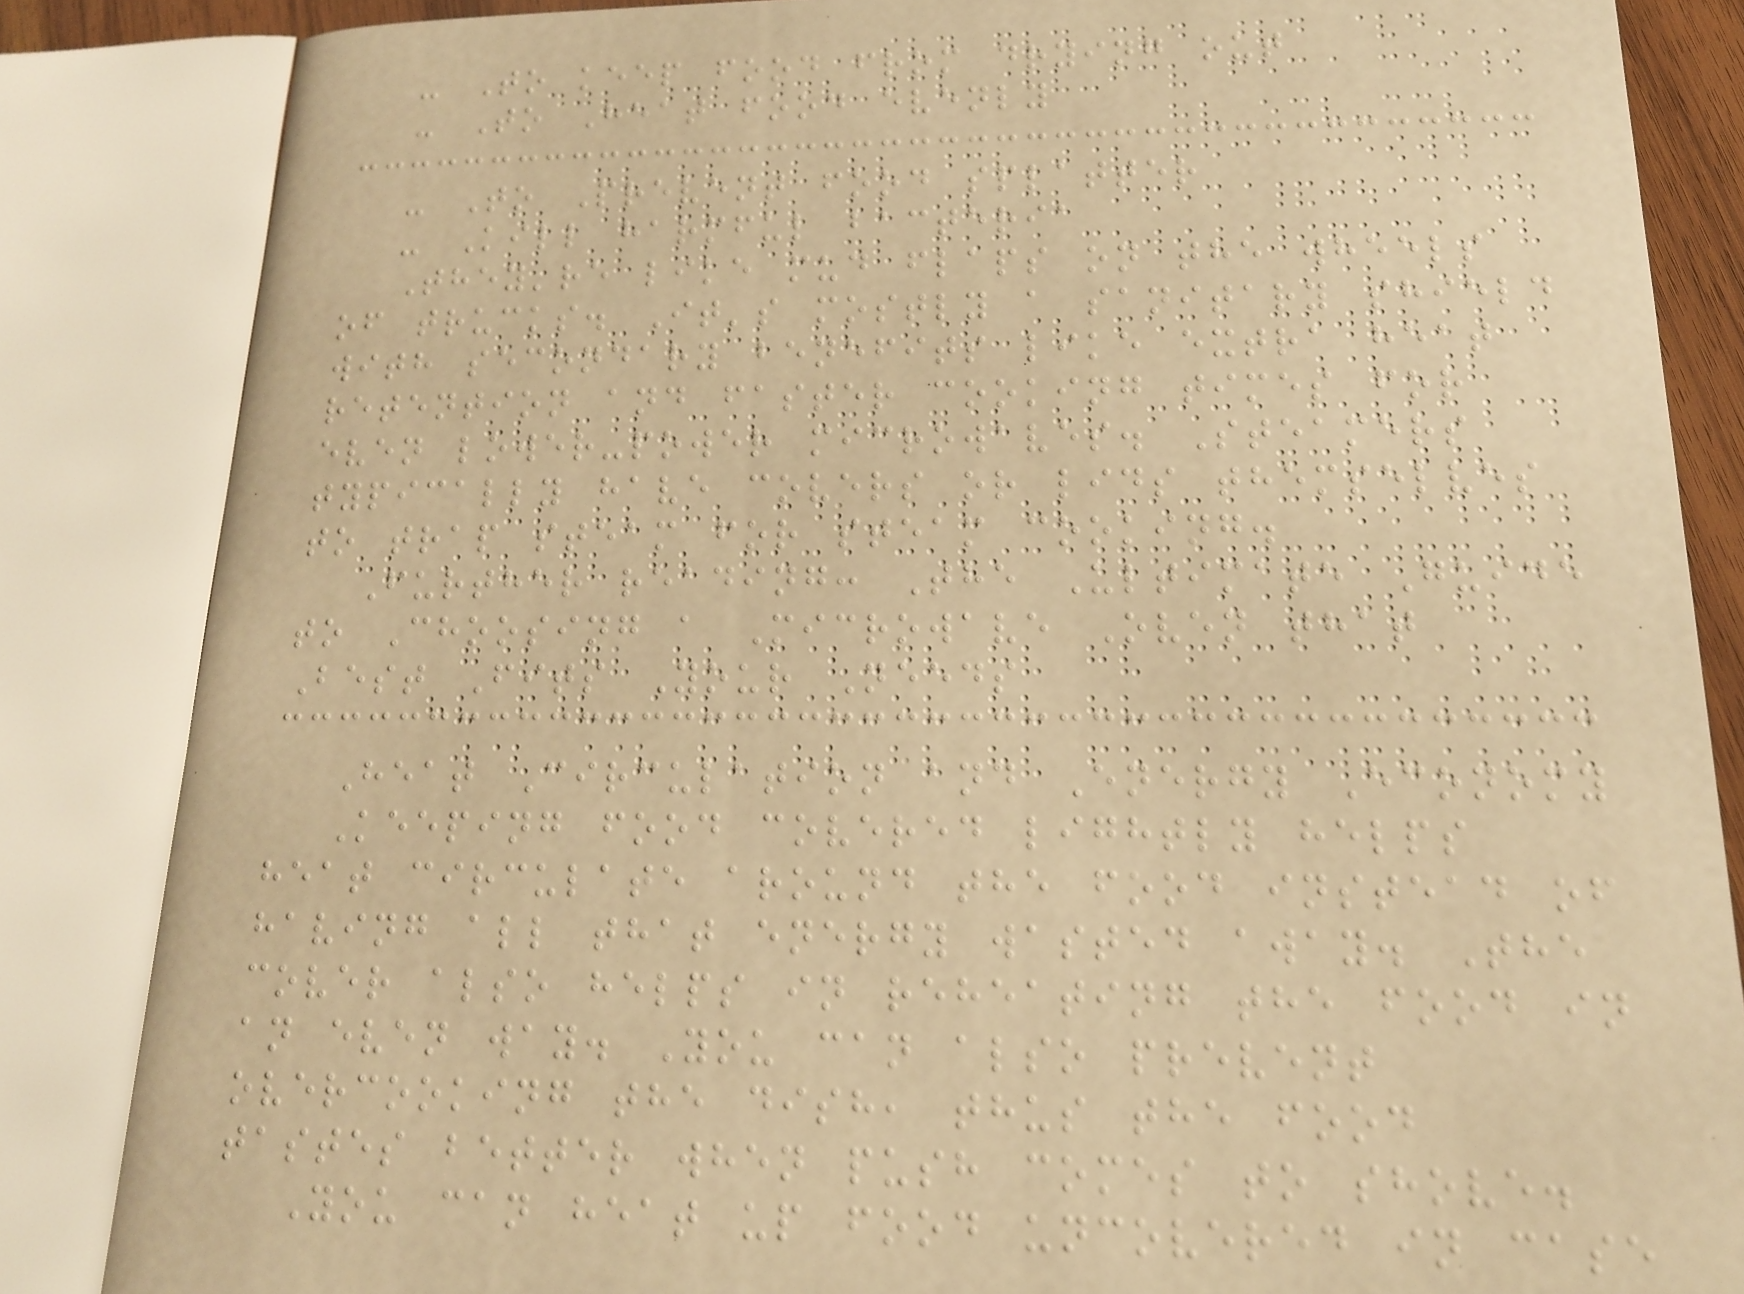- To keep food from drying out
- To Heat food evenly
- To Prevent food splatter
- Kill harmful bacteria
They're like mud flaps on the wheels
of trucks. It's mostly a sanitary shield
with secondary benefits like extra heat
retention and faster cooking times for
even lower-power microwaves. Steamers
typically have covers or lids themselves
to trap steam for steam cooking.
Further reading: The Ultimate Guide
to Choosing a Microwave Oven that
Best Fits Your Needs
Heat Circulation and Energy Economy
Keeping food covered lightly helps
heat circulate around the food instead of
having all that energy wasted away. The
cover also helps in reheating the food in
an even way. You can also prevent
overcooking the dish, thus the food
tastes better when push comes to shove.
You can heat up food uncovered in case
